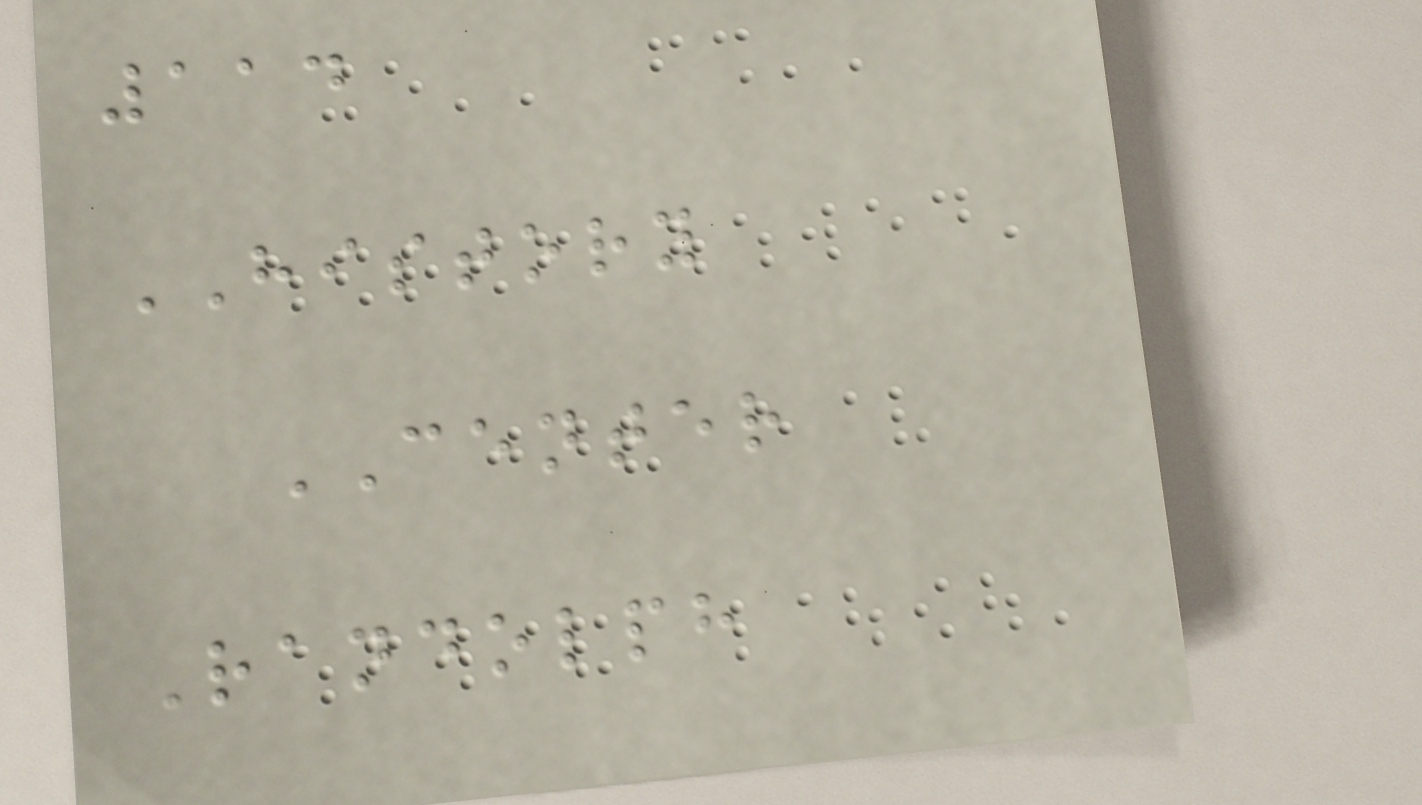114
HISTORY
CENTER
Randolph
